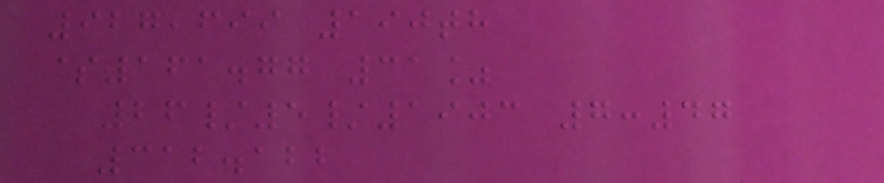927,699 190th
$161.77 31%
26/5/1903 7:47
312.122
